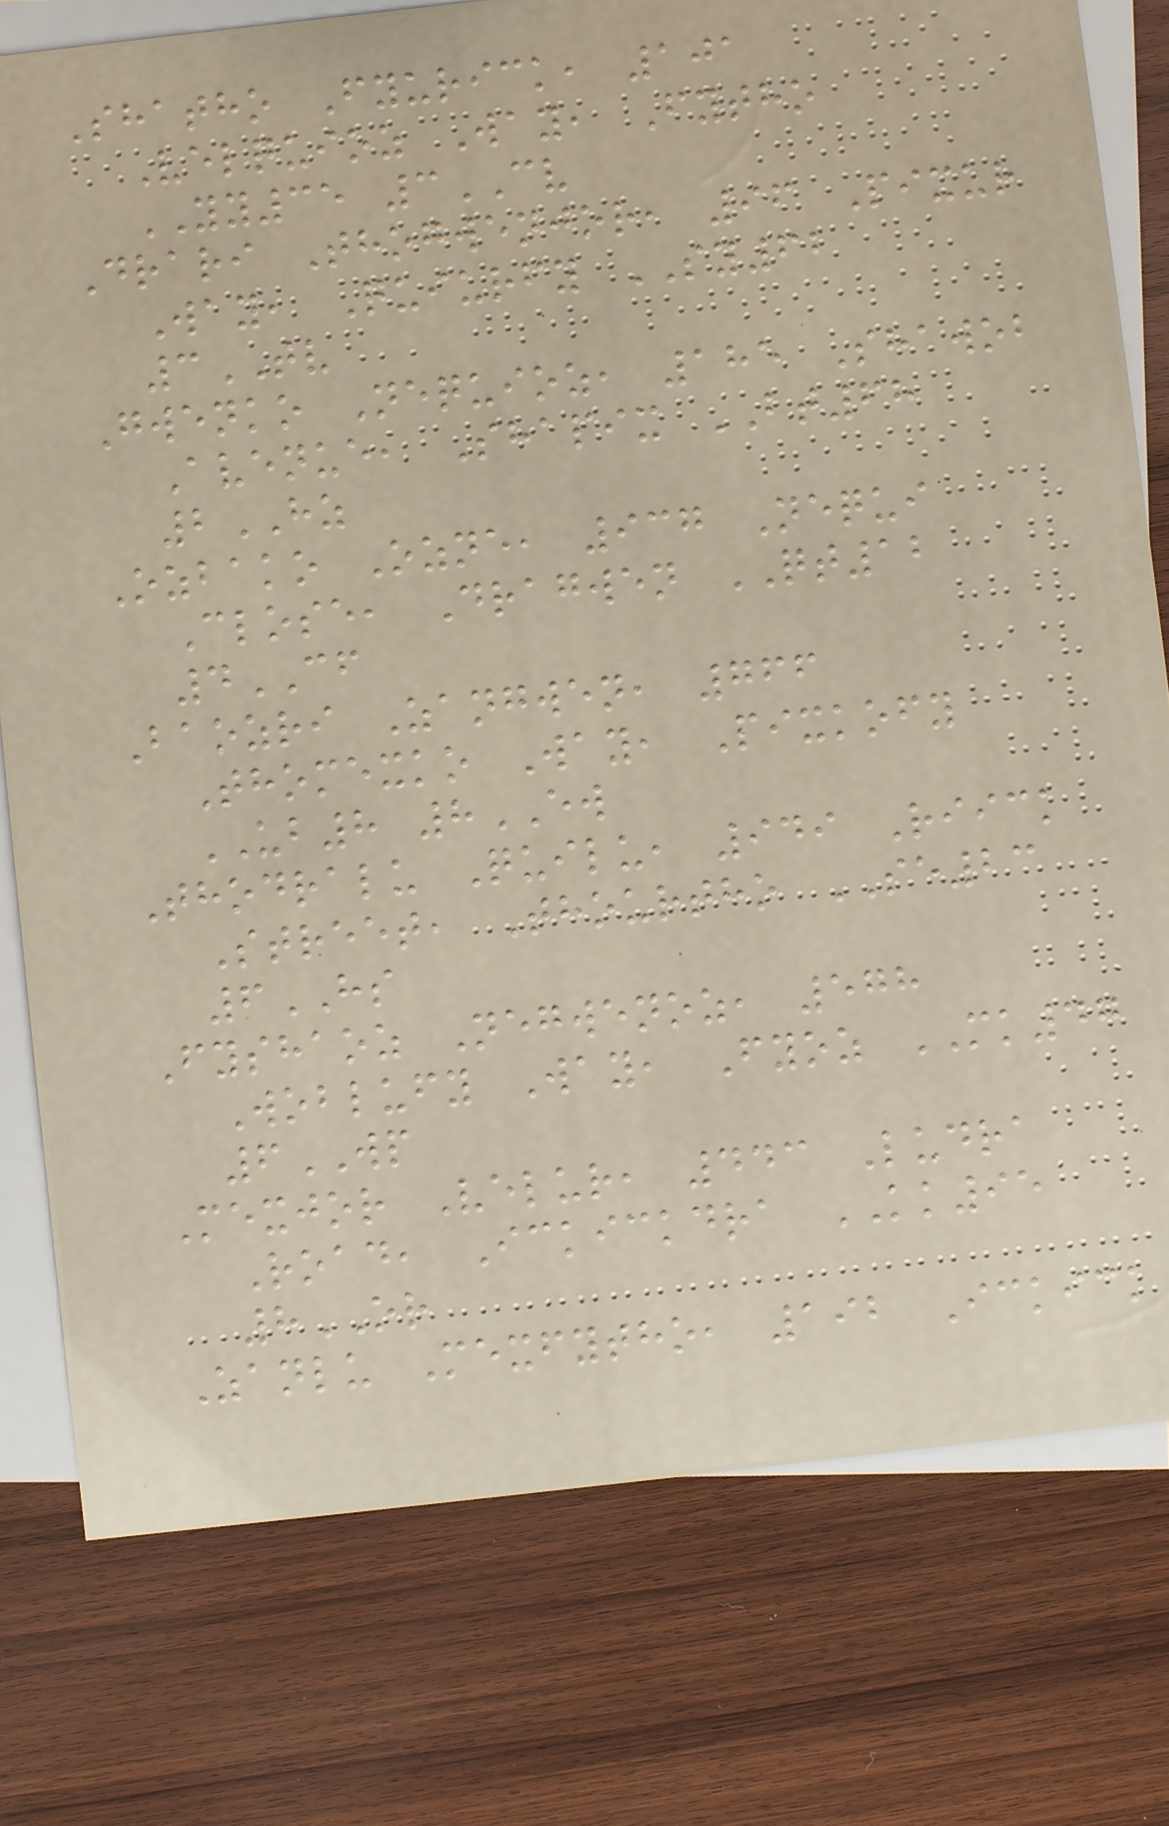Shatho Fyurick, 101
Velquioz Way, Fytho
YY35 3CV
Drari Thogwenjor, 96 Pixur
Way, Quiurfy SY62
3TV
Gwenko Nequioz, 185 Shawob
Avenue, Shapix BT68
2HZ
Ozbako Ozne, 937 Nequi
Close, Dragwen QT12
4CF
Baozri Zangwen, 766
Thomexko Way, Pixkofy
UB8 8EW
Thodralu Quilu, 949 Riick
Street, Thourtho SE23
6HS
Fyshaoz Negwenoz, 578
Woblufy Way, Fyoz MK47
6WP
Mexjor Velur, 443 Ludra
Road, Ickickdra KK95
8OR
Zanlu Mexfytho, 192 Ickick
